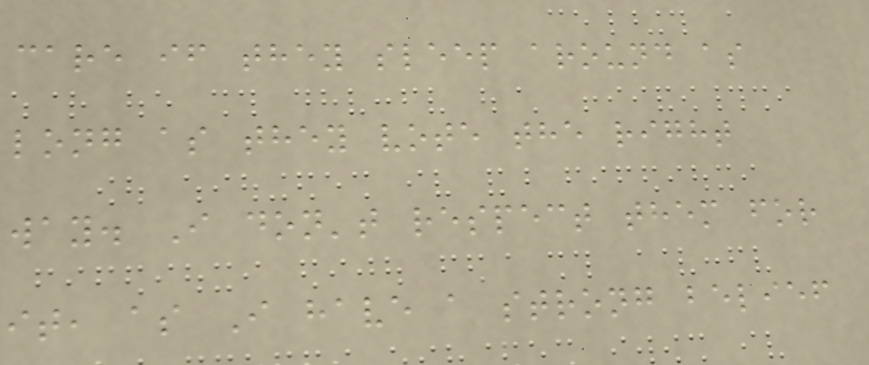care if they sleep around as
long as they vote the right
way. I don't respect them for
it, as I have a strong belief
